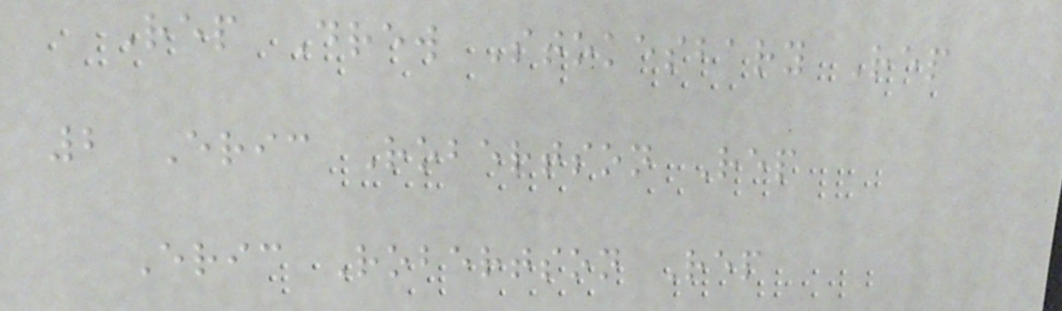Rep Drew Stokesbary Rep
2 Eric Robertson Rep
Eric Robertson Rep
